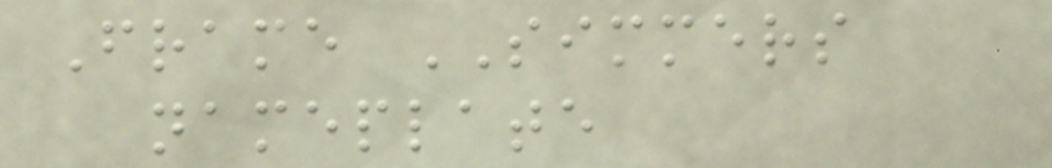Frame SIMMERS
nameplate
